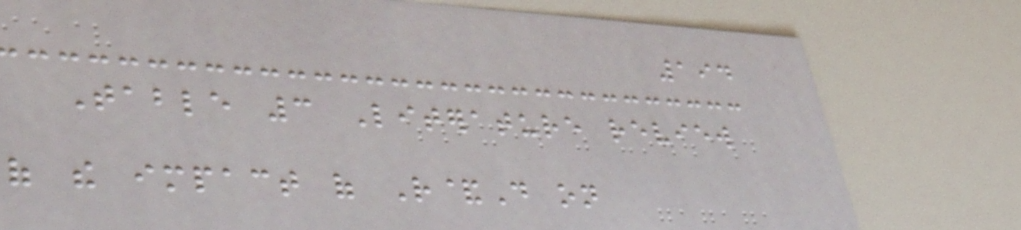194
Table 3 Literature review
of the impact of R&D on
